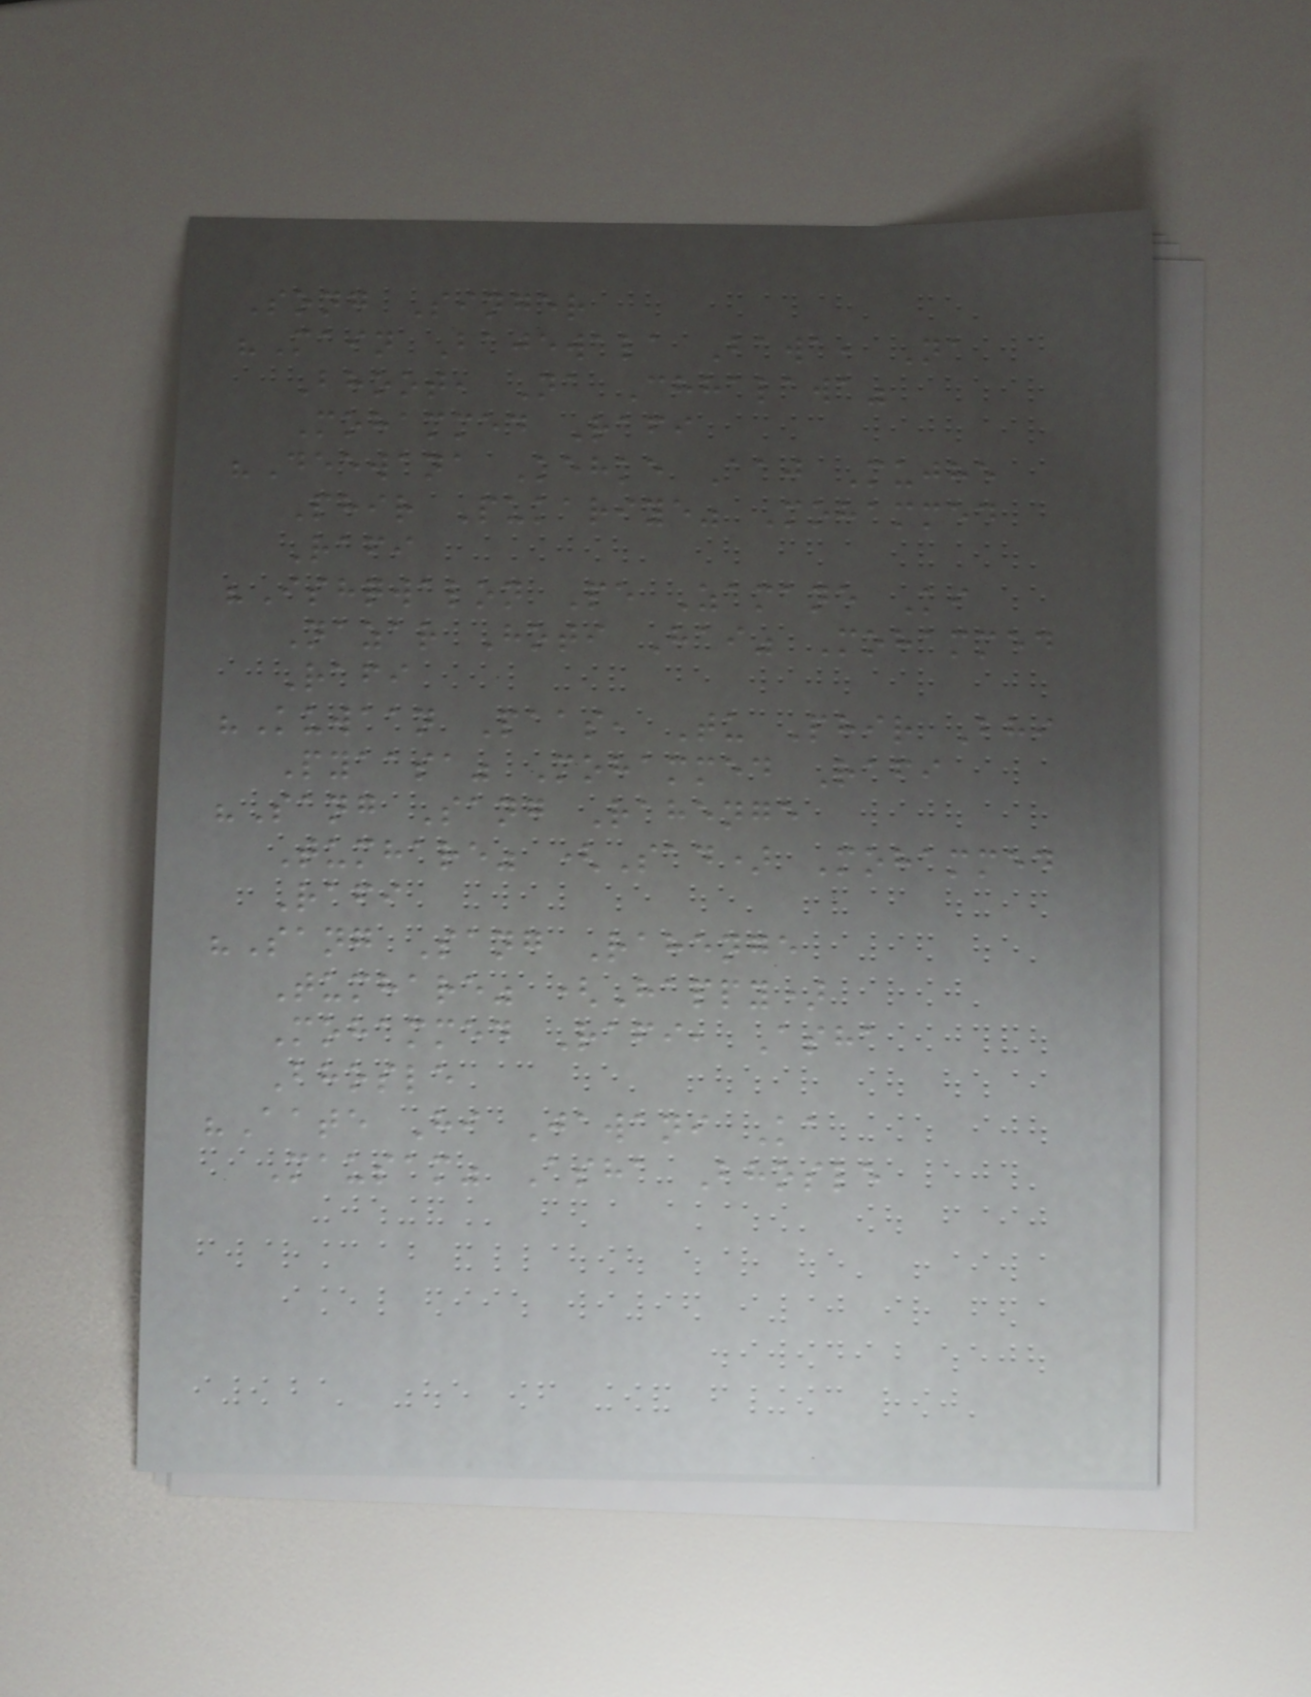Song Singer
"Main Bajewala Bawa, Na
Bhoot, Na Chhalawa"
Mohammed Rafi
"Deewana Kehke Aaj Mujhe
Phir Pukariye" Mohammed
Rafi
"Ishqwalon Pe Zamane Ki
Nazar Hoti Hai" Mohammed
Rafi
"Kuwaan Paas, Tu Phir Bhi
Pyaasa" Mohammed Rafi
"Sang Sang Rahenge
Tumhare" (Sad) Mohammed
Rafi
"Sang Sang Rahenge
Tumhare" (Happy)
Mohammed Rafi, Asha
Bhosle
"Aate Hi Jawani Ka
Mausam" Asha Bhosle
